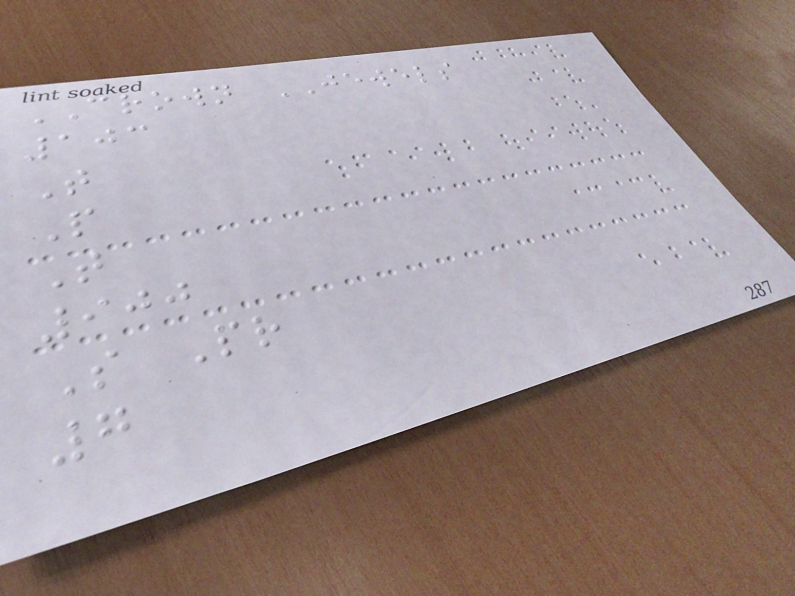CROWN JEWELS
103
T
P
T
900
S Pr
7
